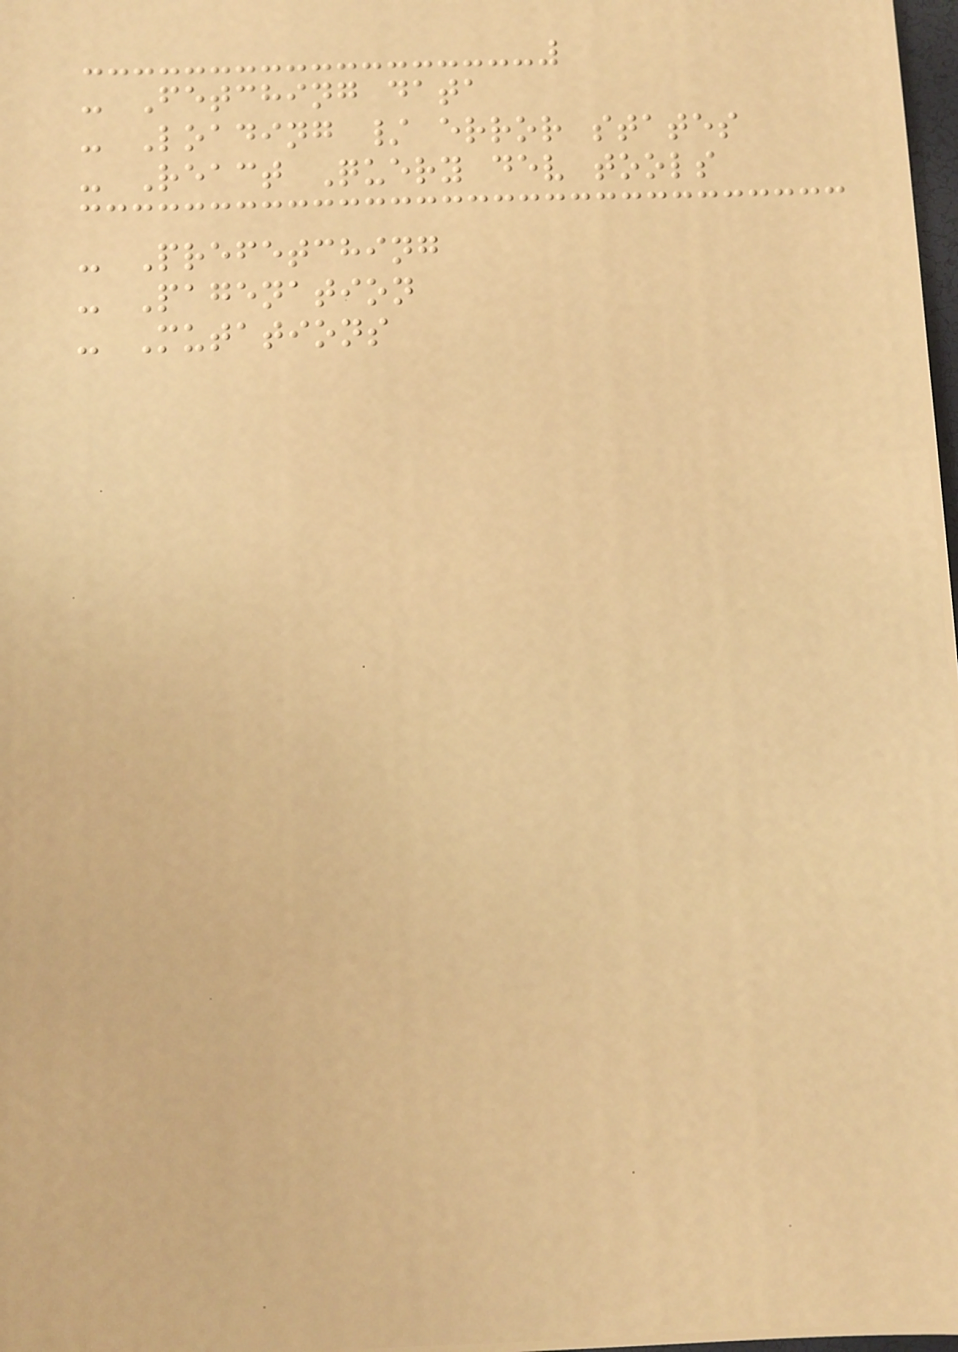- Fetching data
- Loading / error states
- React Query dev tools
- Prefetching
- Pagenation
- Mutations
